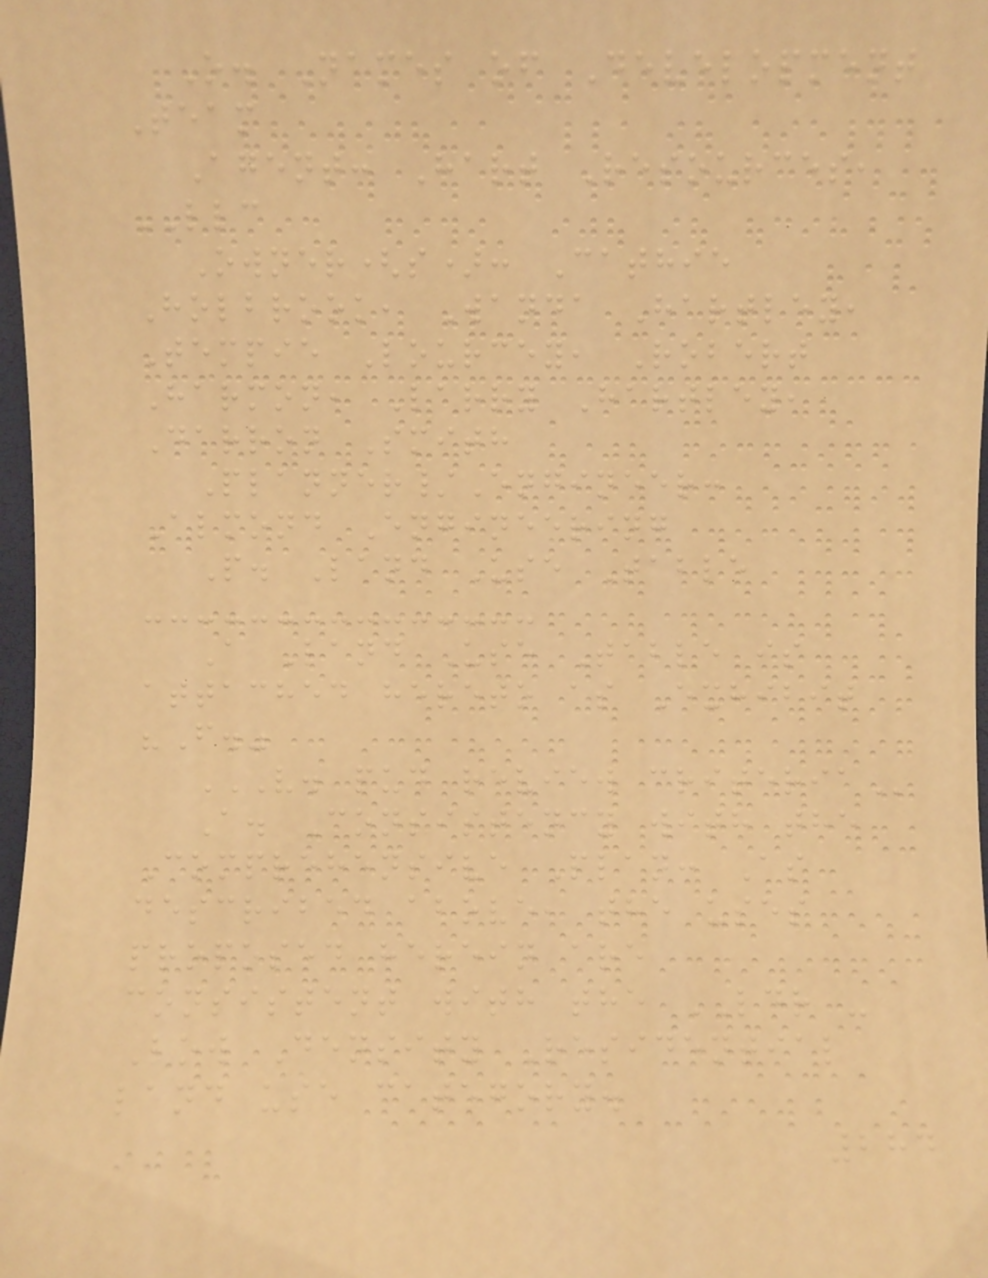O. Names of Development
Team
Agent: Hart Resources,
LLC
Owner(s): Cathie
Holbrook, Wanda Hartley,
Tempie Lourcey, Robert
Harmon, Larry Hartley,
Darron Smith
Planner/Engineer:
Almond Engineering
P. Land Use Table
A Land Use Table is
attached hereto as Exhibit
"F."
V. PUD REVIEW CRITERIA
A. Consistency with the
Comprehensive Plan: As
described above, the uses
proposed herein are
consistent with the LDR -
Low Density Residential
land use category.
284
